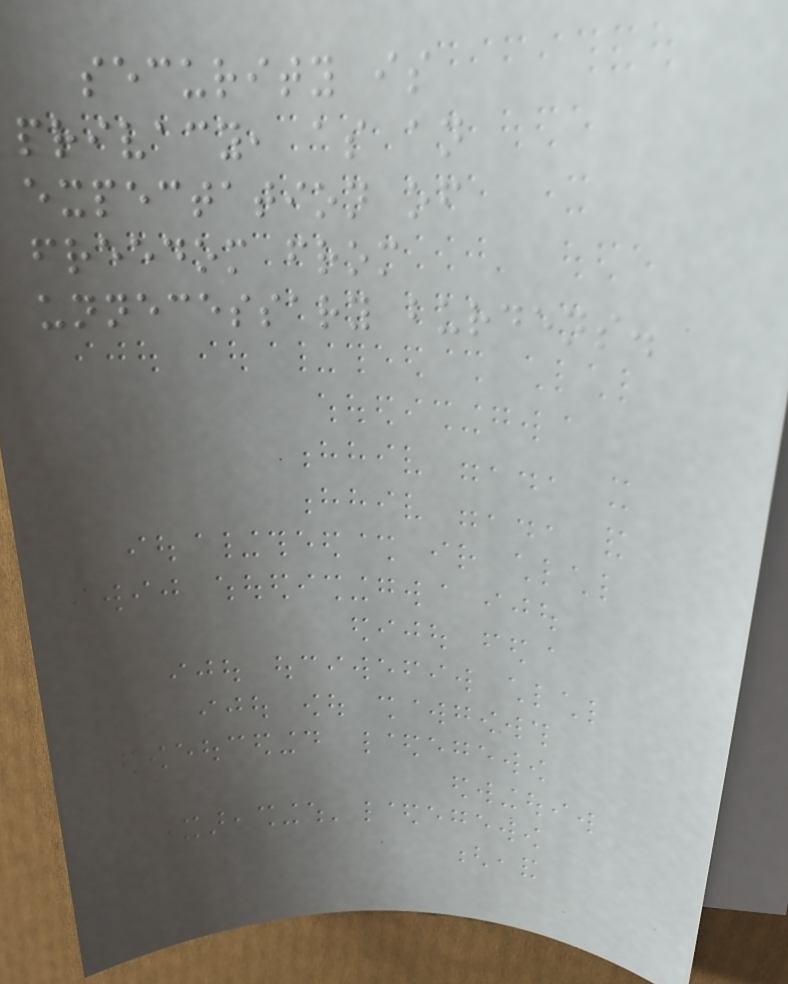security is
privacy, as an
expectation of
freedom from
unnecessary burdens.
